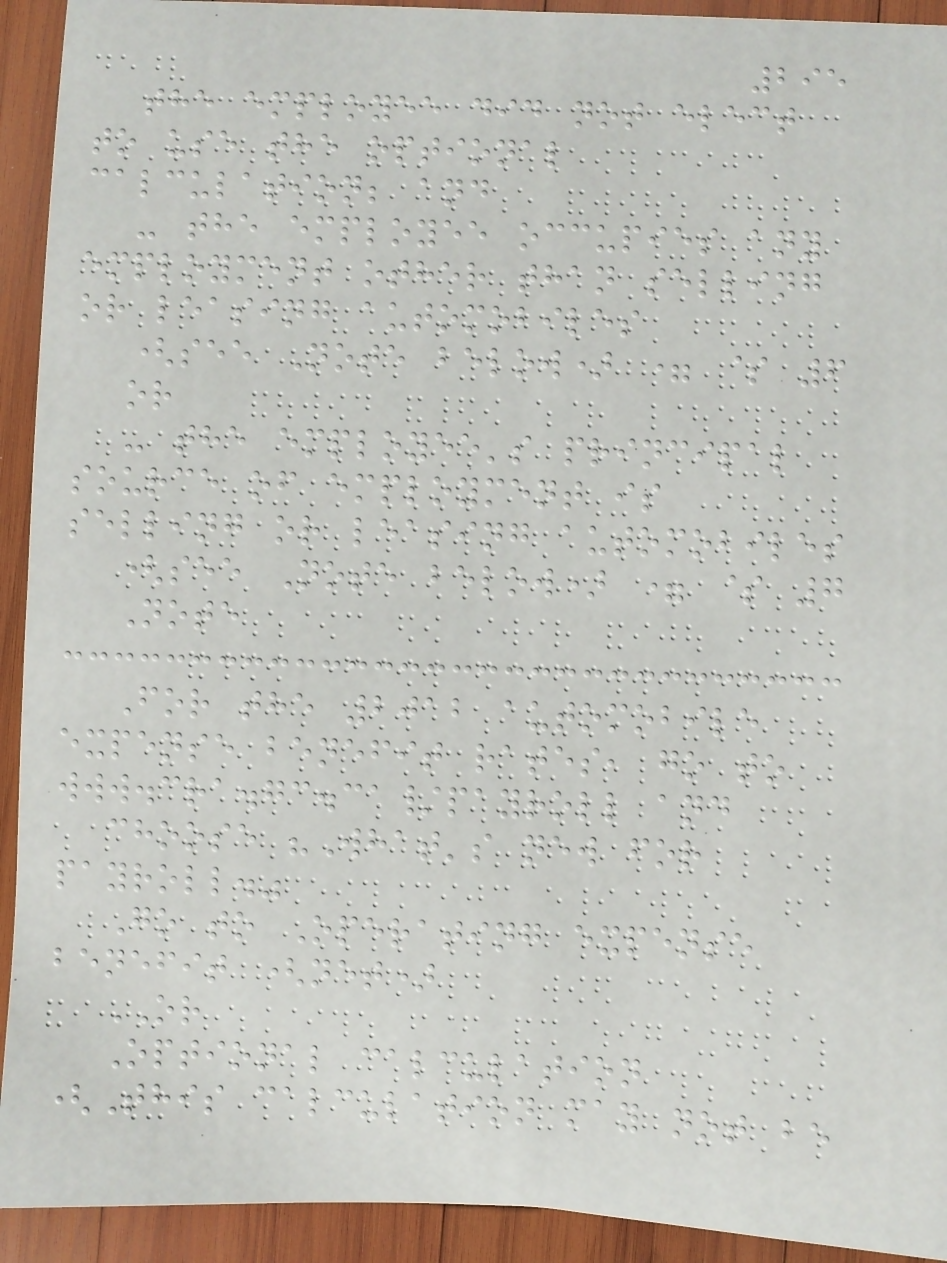295
the employee did not elect
to use the optional
calculation; and
- the employee occupies any
employment other than selling
or leasing automobiles
(see Note below) = $ 6
or
- the employee's principal
source of employment is
selling or leasing automobiles
(see Note below) = $ 7
Note
For the 2012 automobile
expense benefit rates, go to
www.cra.gc.ca/payroll and
choose "What's new for
payroll."
Go to Operating expense
benefit (net)
OR
Optional calculation
(This calculation may not be
